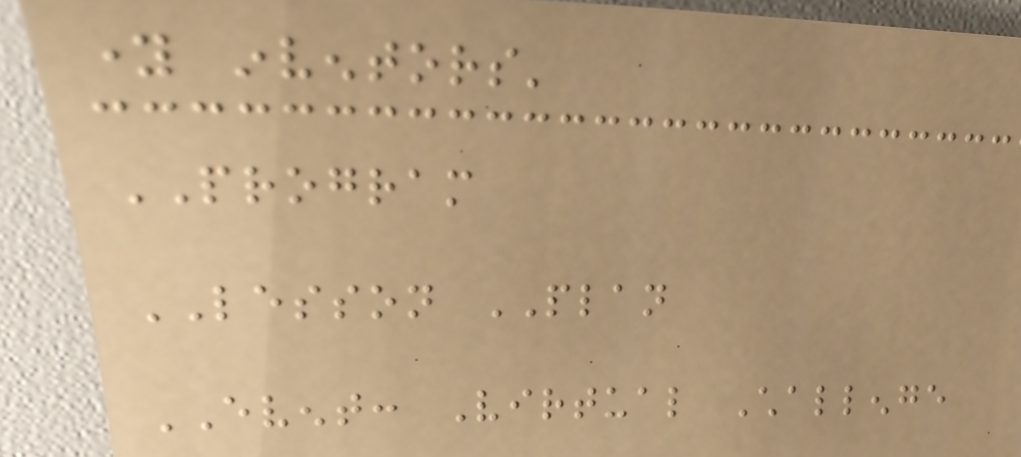young inventors'
PROGRAM
LESSON PLAN
EVENT: Virtual Challenge
